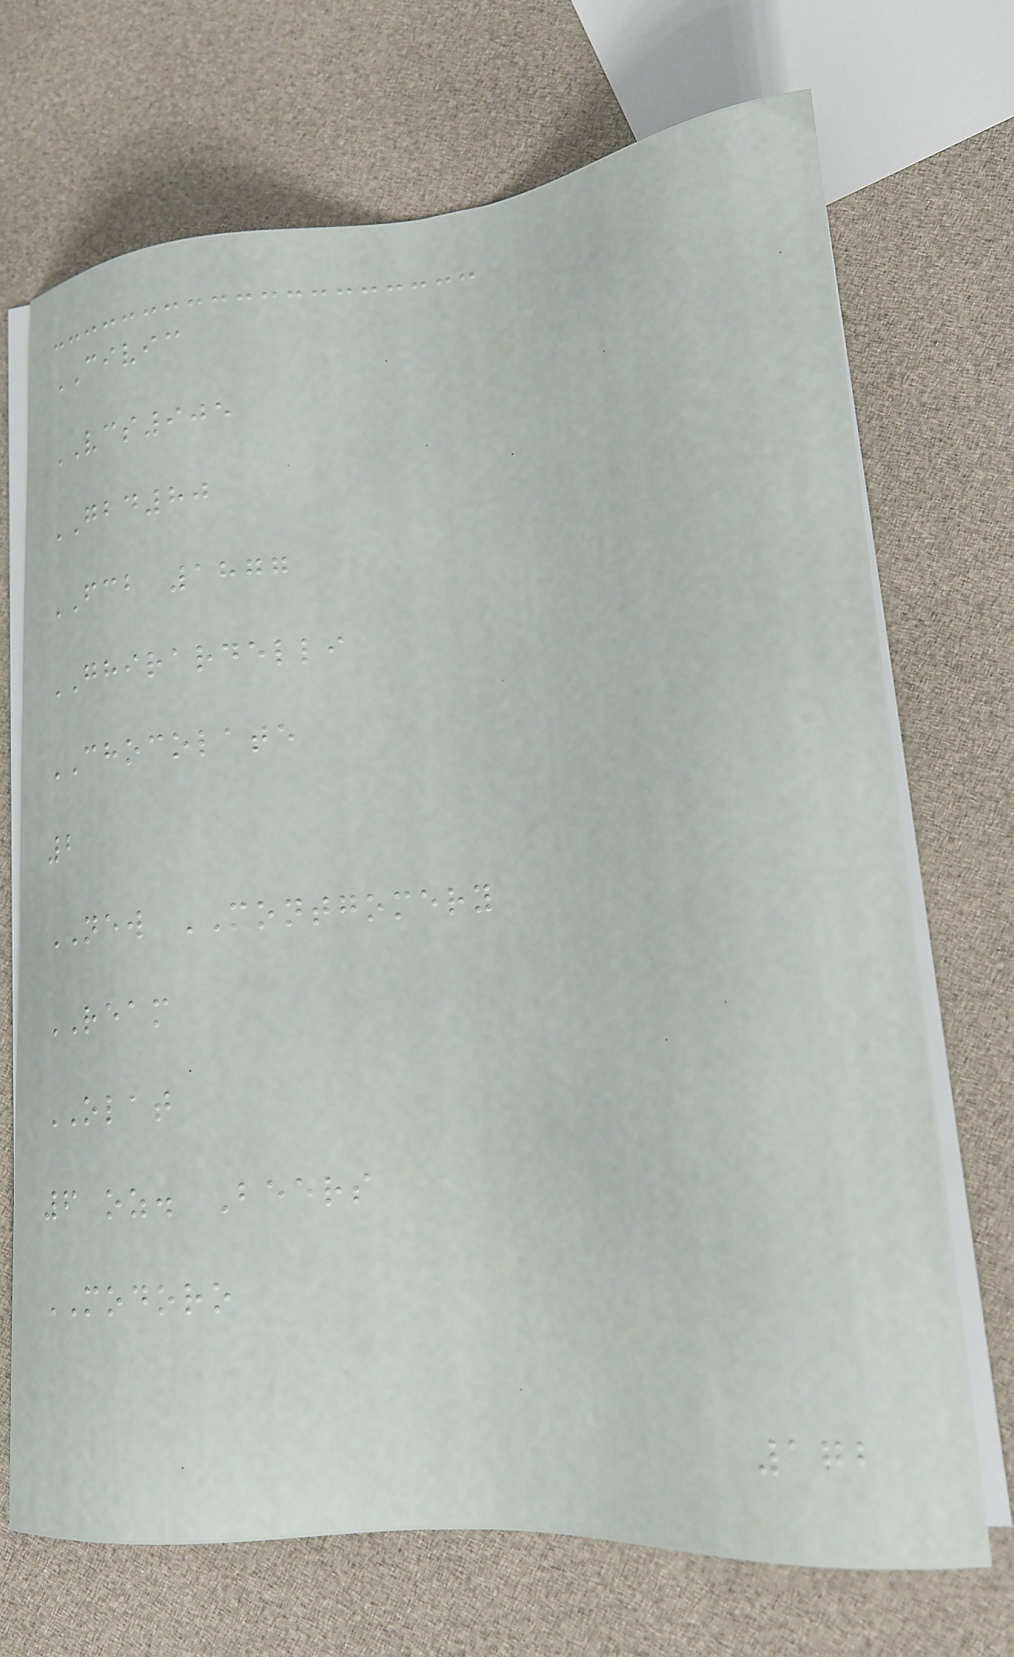CIVIC
VCS905
GBD80
FCB 1877
GHIRARDELLI
CHOCOLATE
2
NEW MONTGOMERY
REAM
OLAT
6 oz. Beers
MODORO
172
